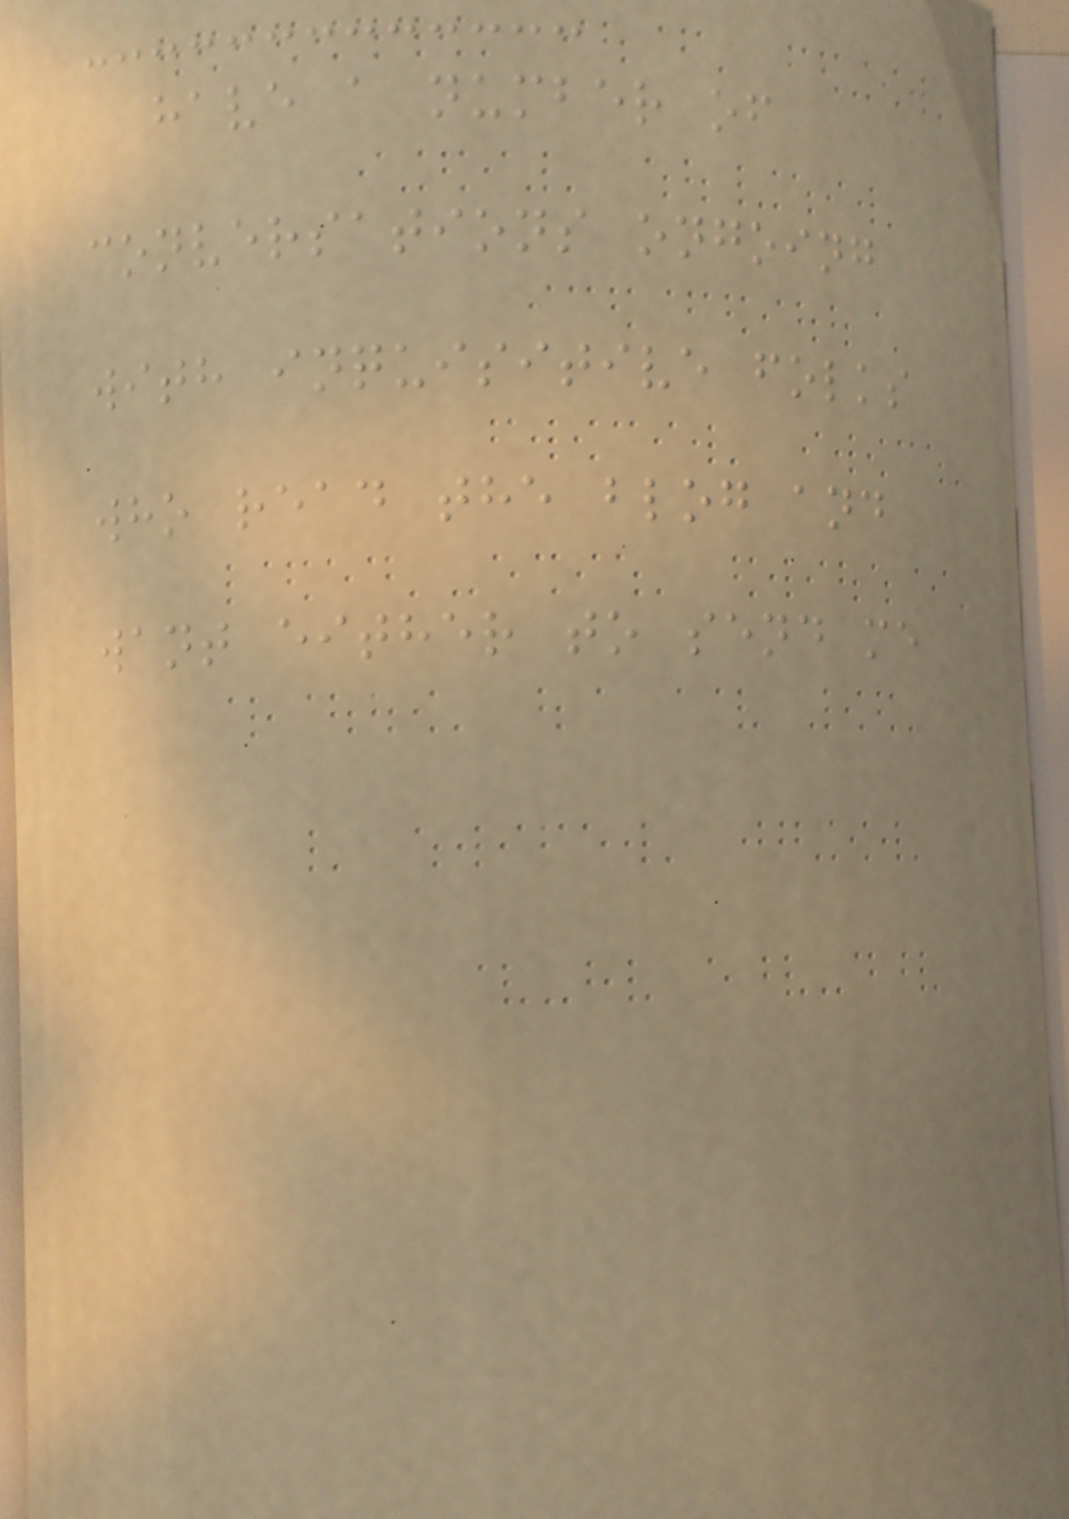have a number of
conversations ongoing
with inquisitive folks
who read the blog and
want either to send me
